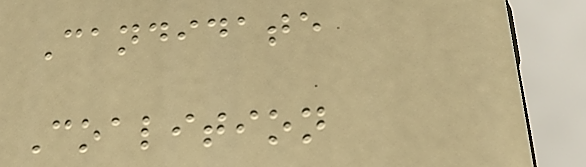Candidate
Coalition
